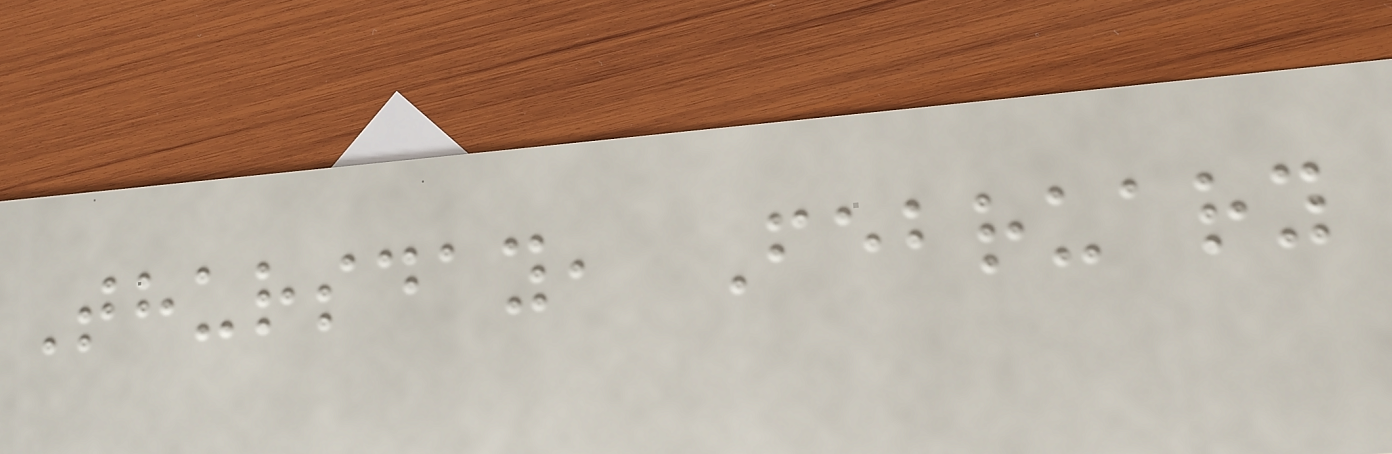Thursday, February
